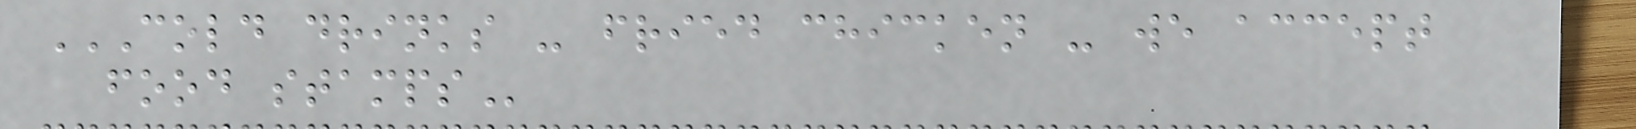COLD DRINKS - FRIED CHICKEN - WE ACCEPT
FOOD STAMPS
